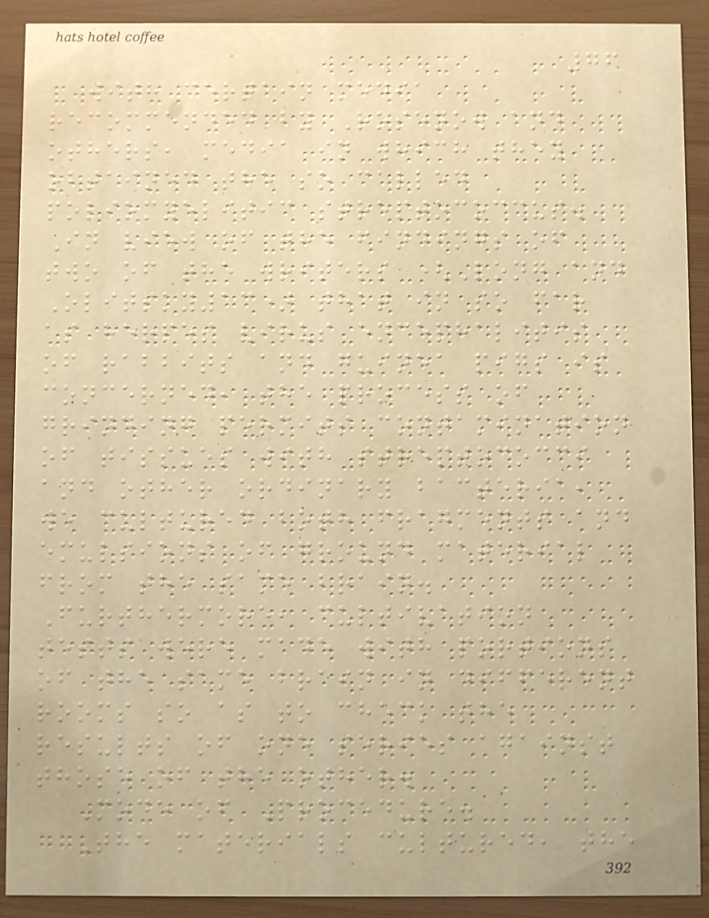76
with certain media
recommended by Rosenow and
others, media in which they
obtained the so called
poliomyelitic streptococcus.
In view of the findings of
two of the writers (Long and
Olitsky13) that in so far
as herpes virus encephalitis
of rabbits and guinea pigs is
concerned, the process of
grinding permits contamination
of tissues with streptococci
and other ordinary bacteria,
we cultured both fragments and
emulsions of ground material
from the same brain.
Furthermore, cultivation
tests were made with portions
of the same brain in different
rooms so as to check the
results of one series against
those of the other.
Mode of Procedure.
The materials cultured, the
